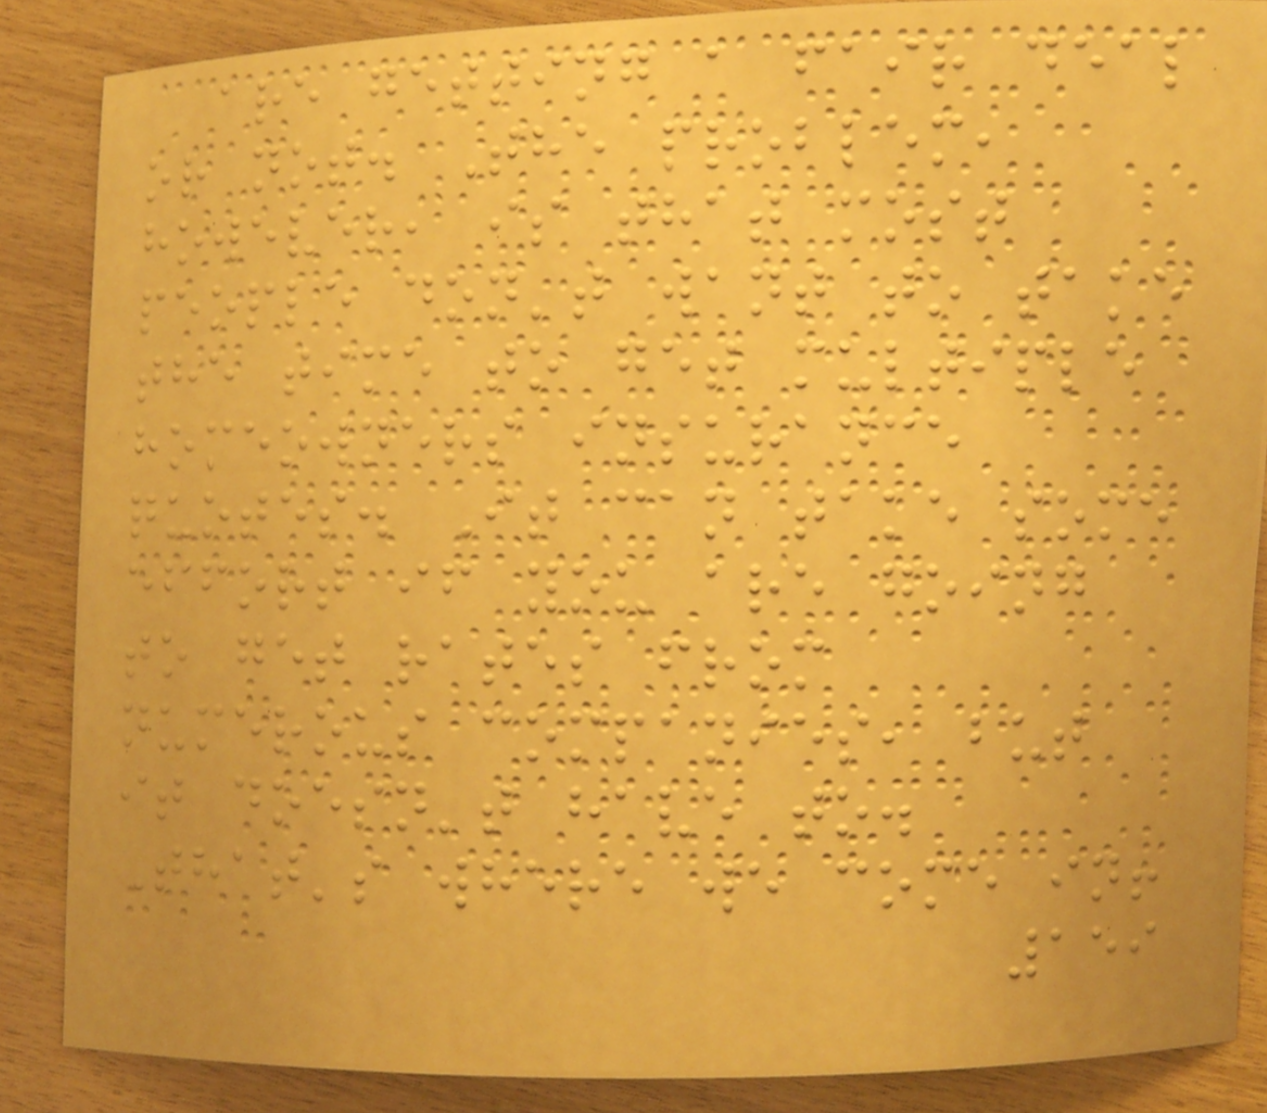are getting a fair deal
or not. The problem,
however, is that most
people don't want to take
the time to get multiple
homeowners insurance
quotes. It can take some
effort if you are going
to get rates from
numerous companies, but
it doesn't have to.
That's where we come in!
159
